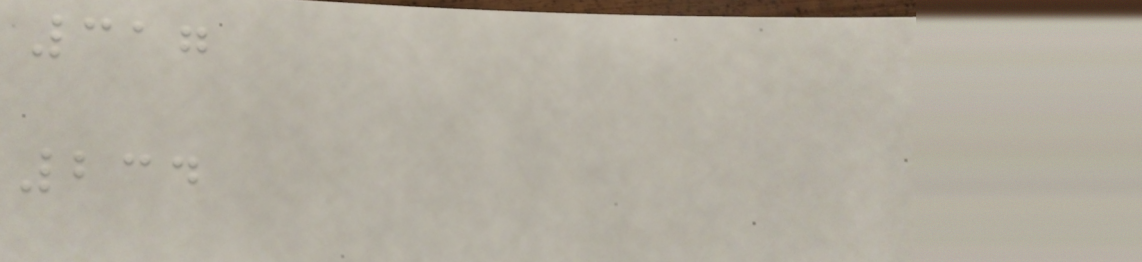317
234
